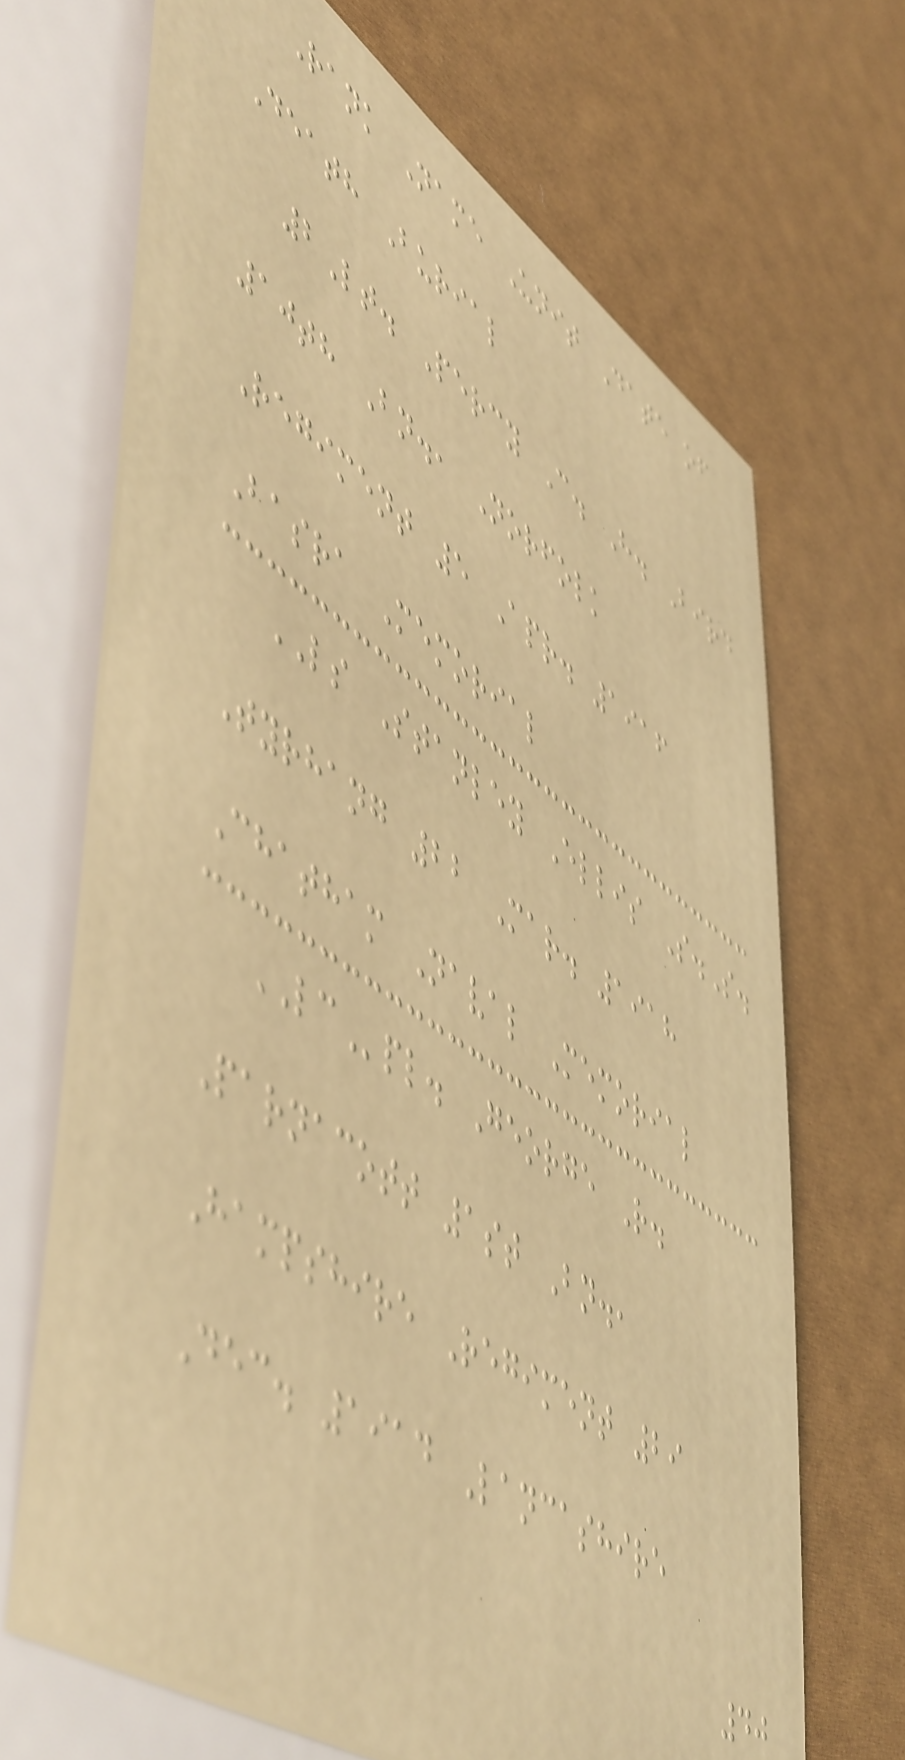Rank Name Unit Date of
Death Burial
2Lt. Percy C. H. Bird
10th Bn., Norfolk
Regiment 5 Apr. 1916
Basra Memorial
LS Stanley Ellis S.S.
Tyrhang 22 Mar. 1918
Chatham Naval Memorial
LCpl. George R.
Parnacott 1st Bn.,
Hampshire Regiment 29
Dec. 1914 Lancashire
40
